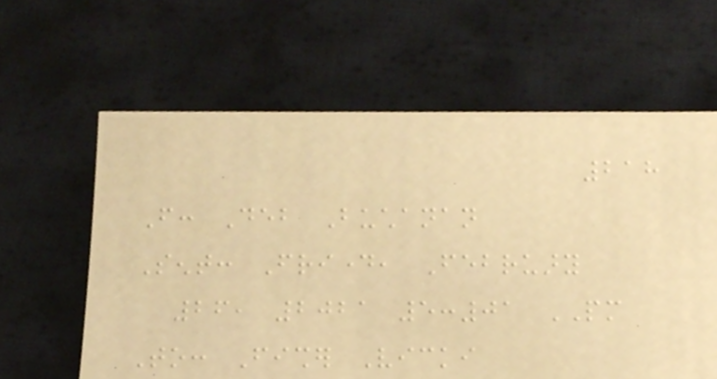218
From: Deb Buchanan
Sent: Friday, February
26, 2021 5:01 PM
To: Fisher Vicki
